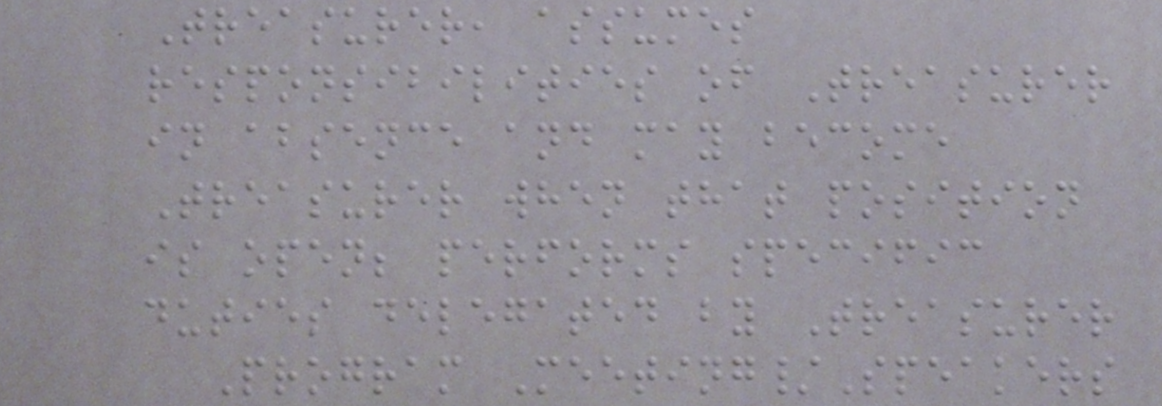Treasurer, assumes
responsibilities of Treasurer
in absence and may become
Treasurer when that position
is open; performs specific
duties delegated by Treasurer
Program Meeting/Speakers
